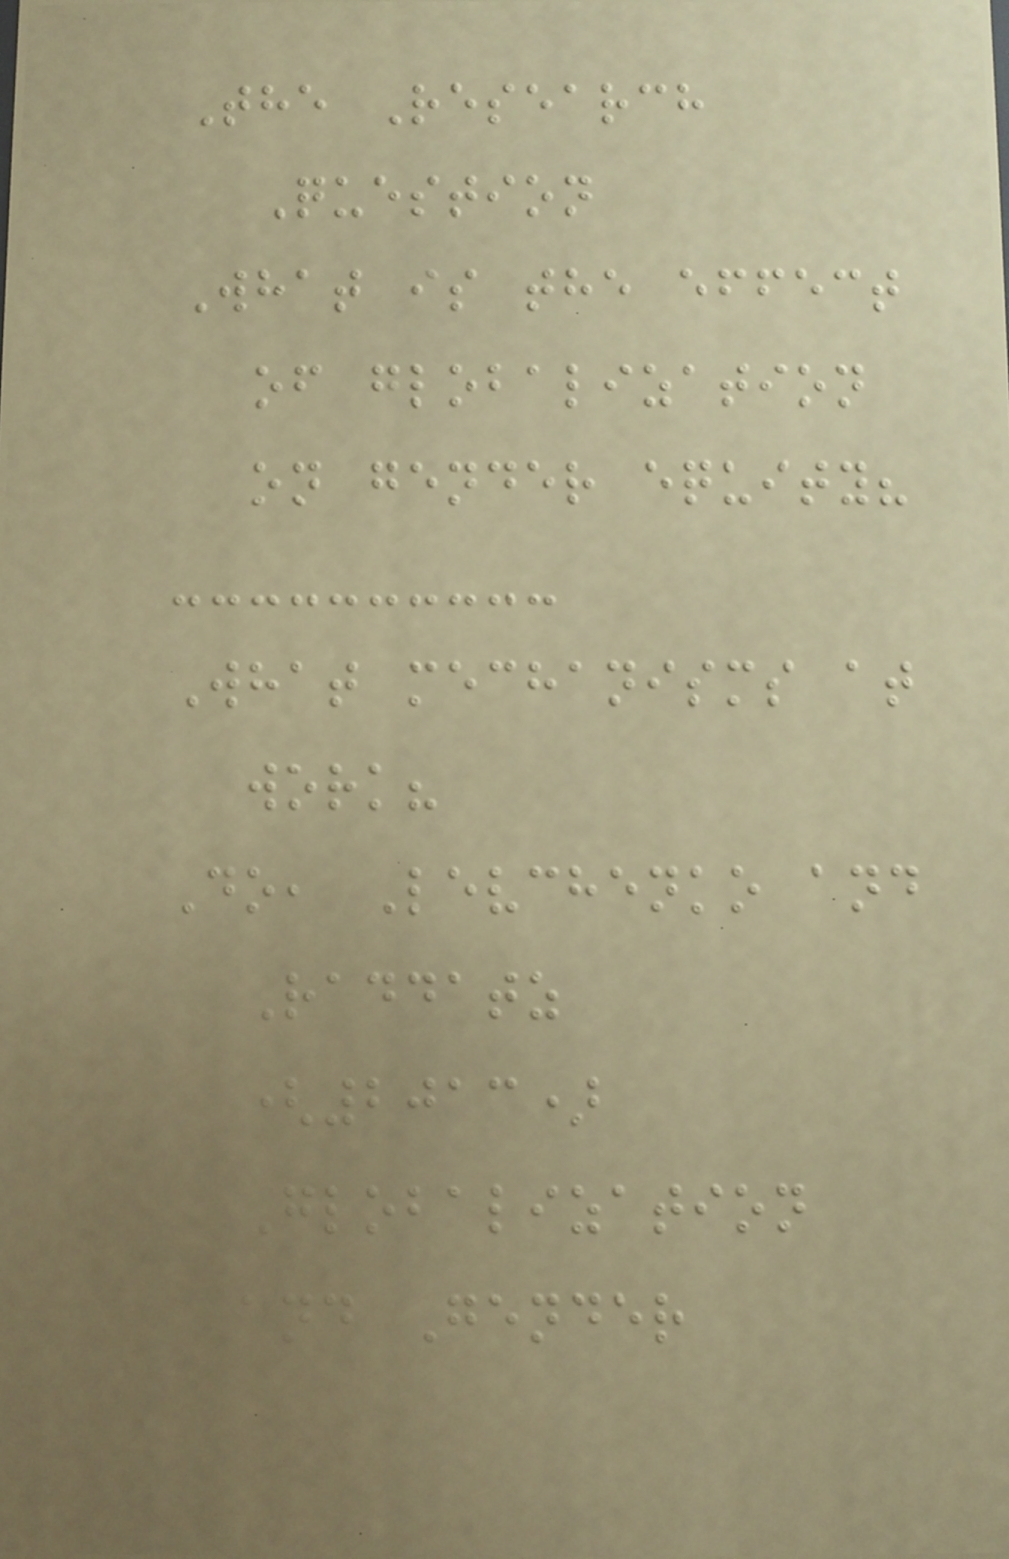The Research
Question
What is the effect
of globalization
on gender equity?
What mechanisms at
work?
Do, Levchenko and
Raddatz
(2013)
Globalization
and Gender
